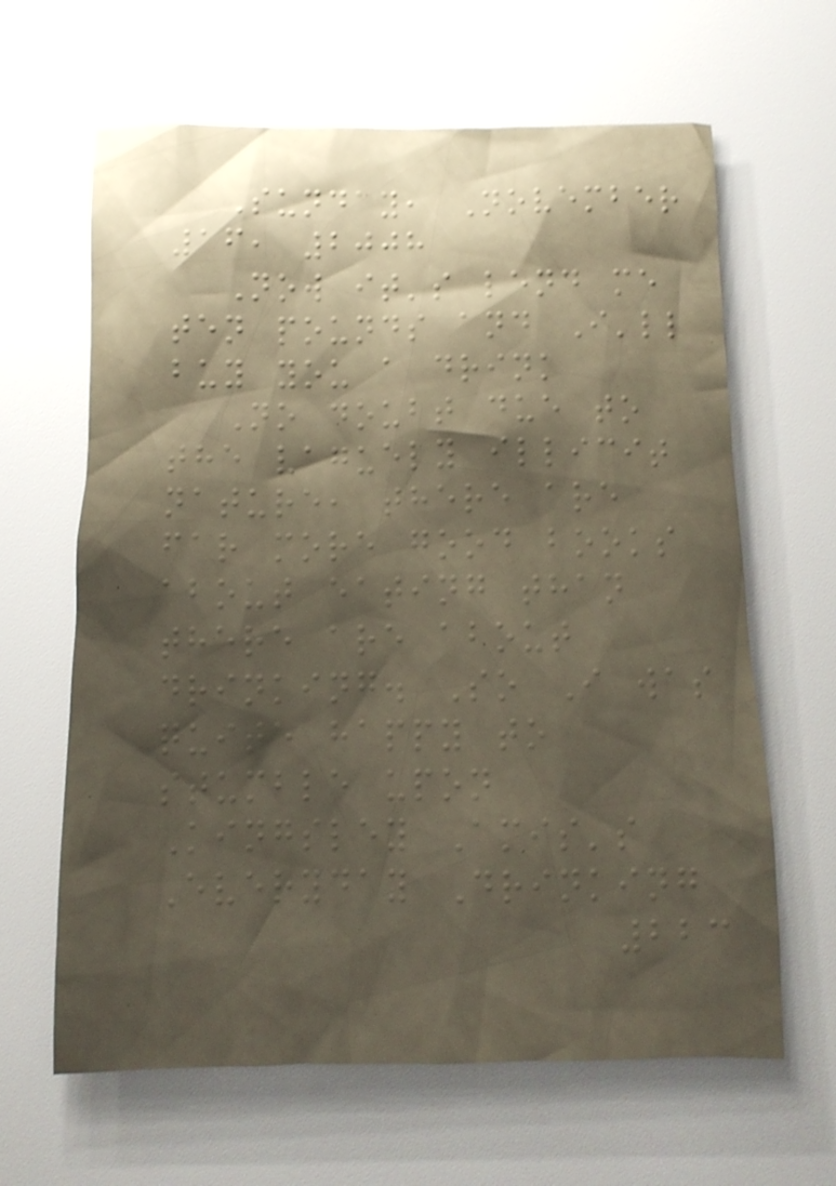Sunday, November
16, 2008
Now it's lend me
ten pounds and I'll
buy you a drink
No doubt due to
the vaguely illicit
nature, there are
far more good books
about eating than
there are about
drinking. So I was
quite happy to
stumble upon
Kingsley Amis's
Everyday Drinking
223
